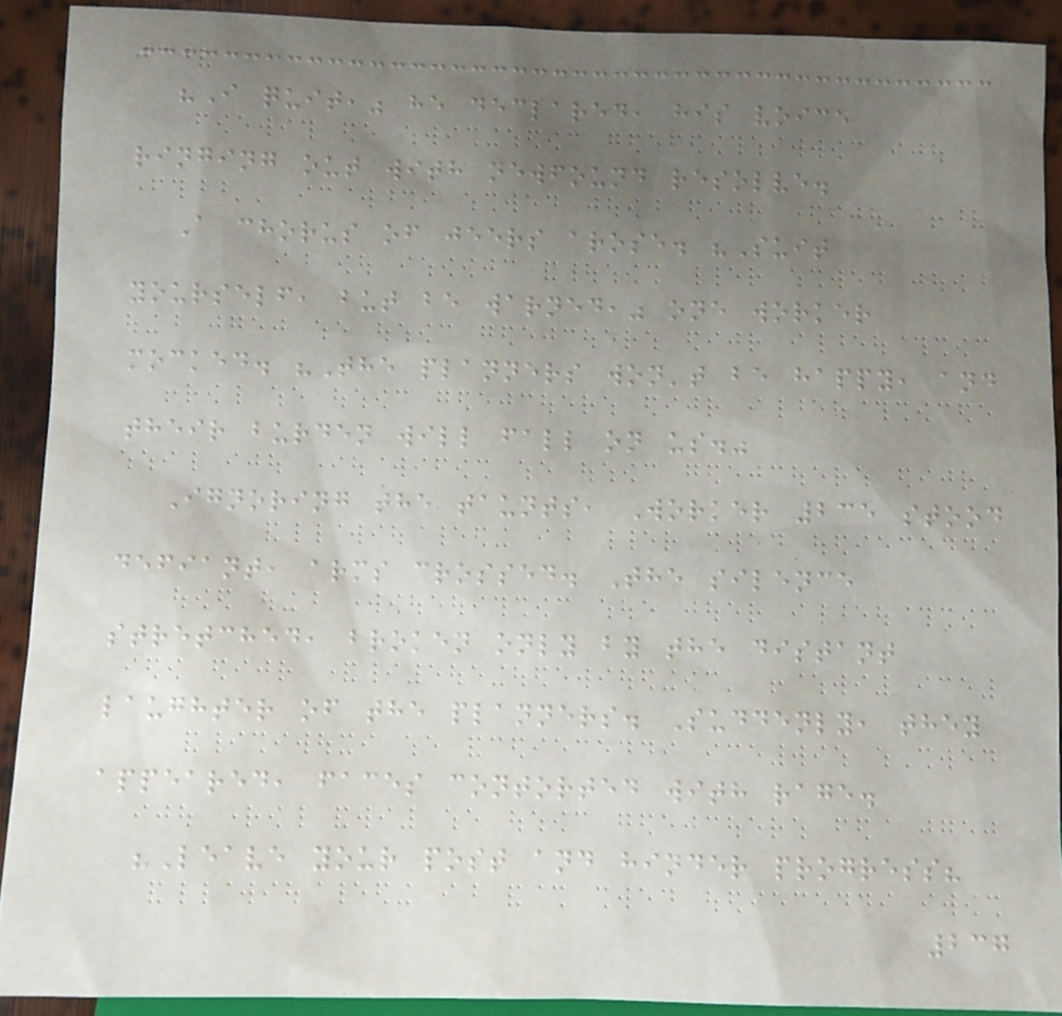"I quit," he declared, his voice
ringing out with newfound resolve.
A chorus of jeers arose. "Suit
yourself, but be warned," one worker
mocked. "The planners won't be happy, and
their burden will fall on us."
Ignoring the taunts, Worker 235 stood
defiant, arms crossed. The silence
stretched, broken only by the distant
laughter of the planners. Suddenly, they
appeared, faces contorted with rage.
"Leave your post and hinder progress?
237
